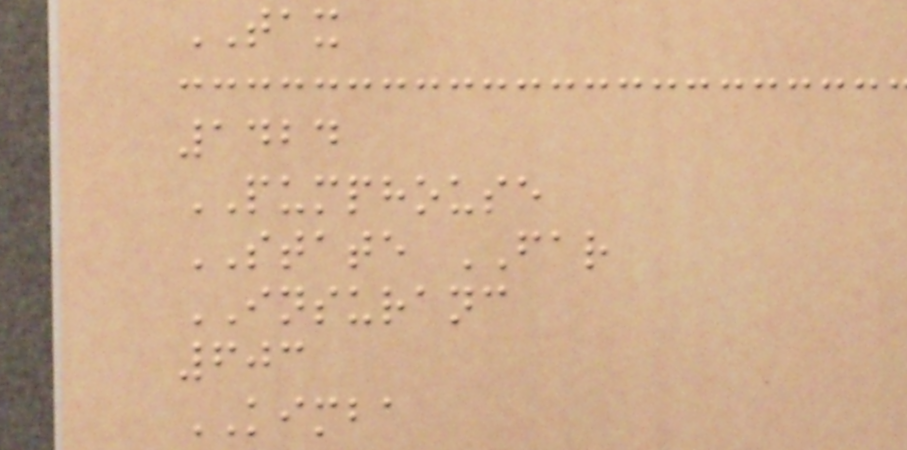TAX
1424
PUMPHOUSE
STATE FAR
INSURANC
603
KIMBA
